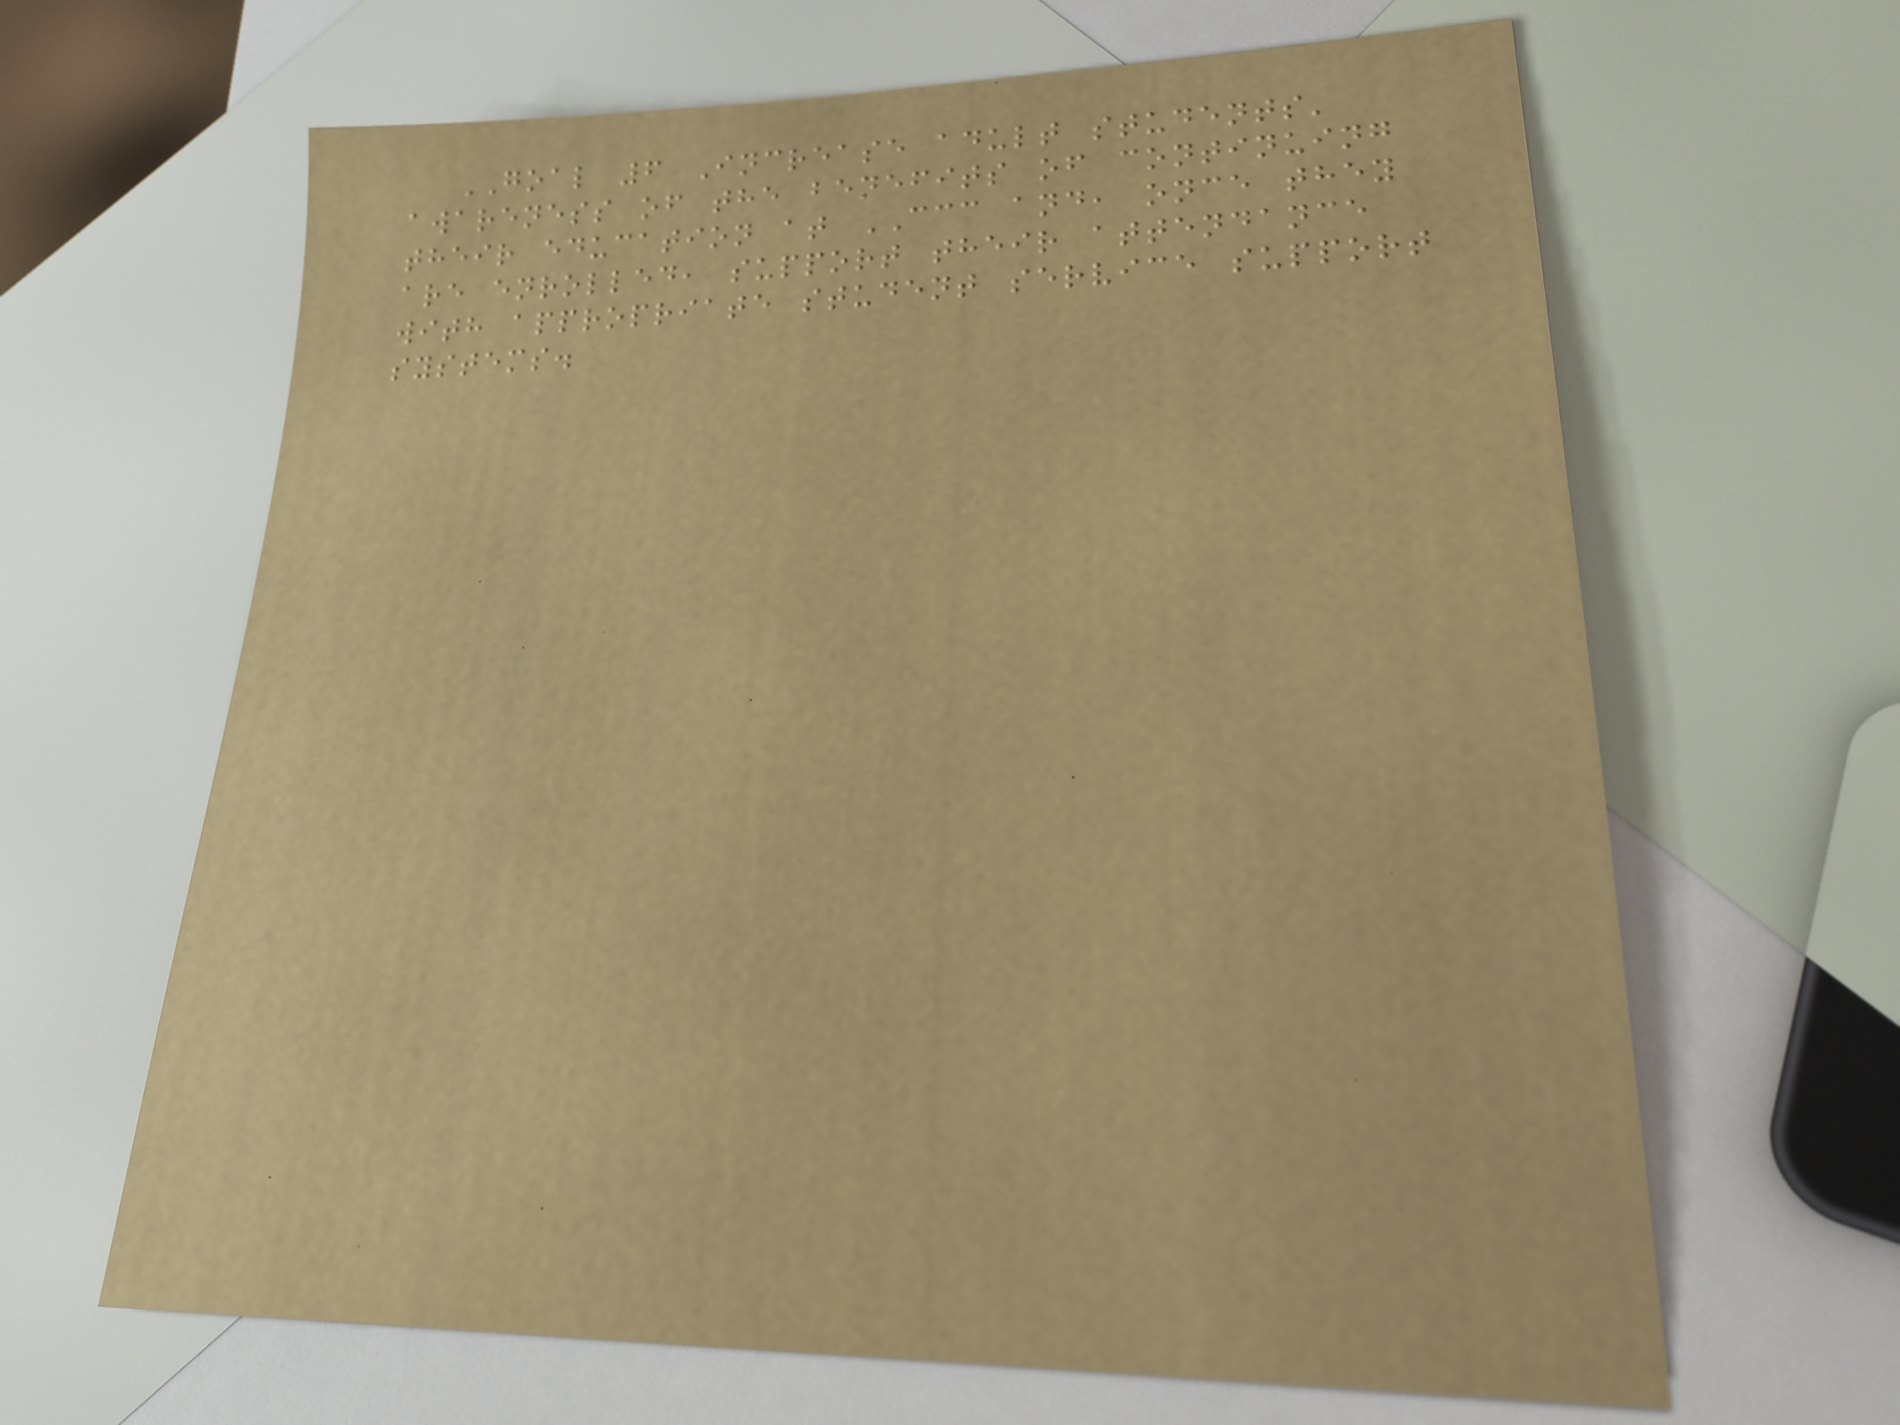GOAL 6 Increase adult students'
awareness of the benefits of continuing
their education at CCC and, once they
are enrolled, support their attendance
with appropriate student service support
systems.
